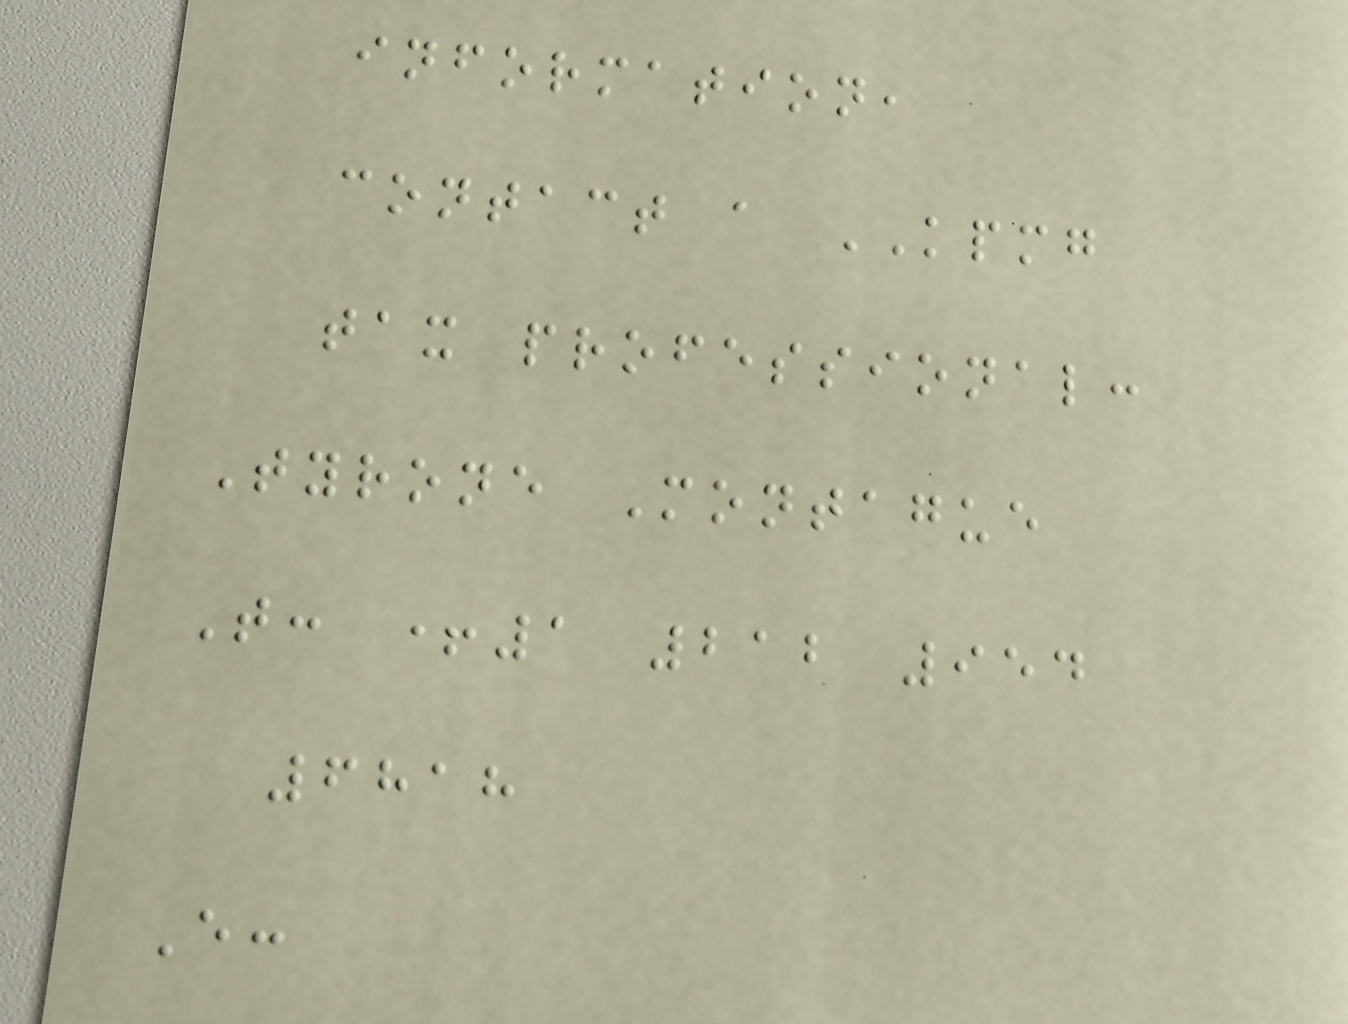information,
contact a KPMG
tax professional:
Tyrone Montague
T: +1 212 954
6818
E:
